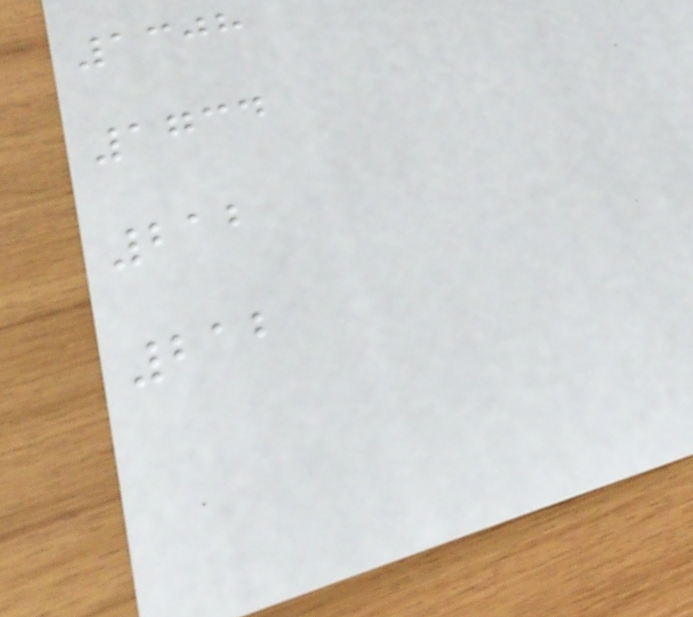1308
1734
212
212
